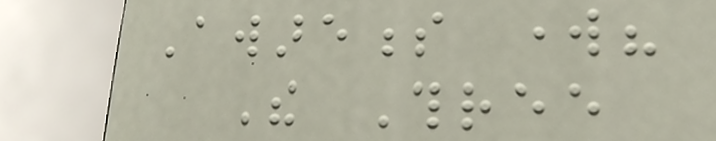Awareness work?
The Three
